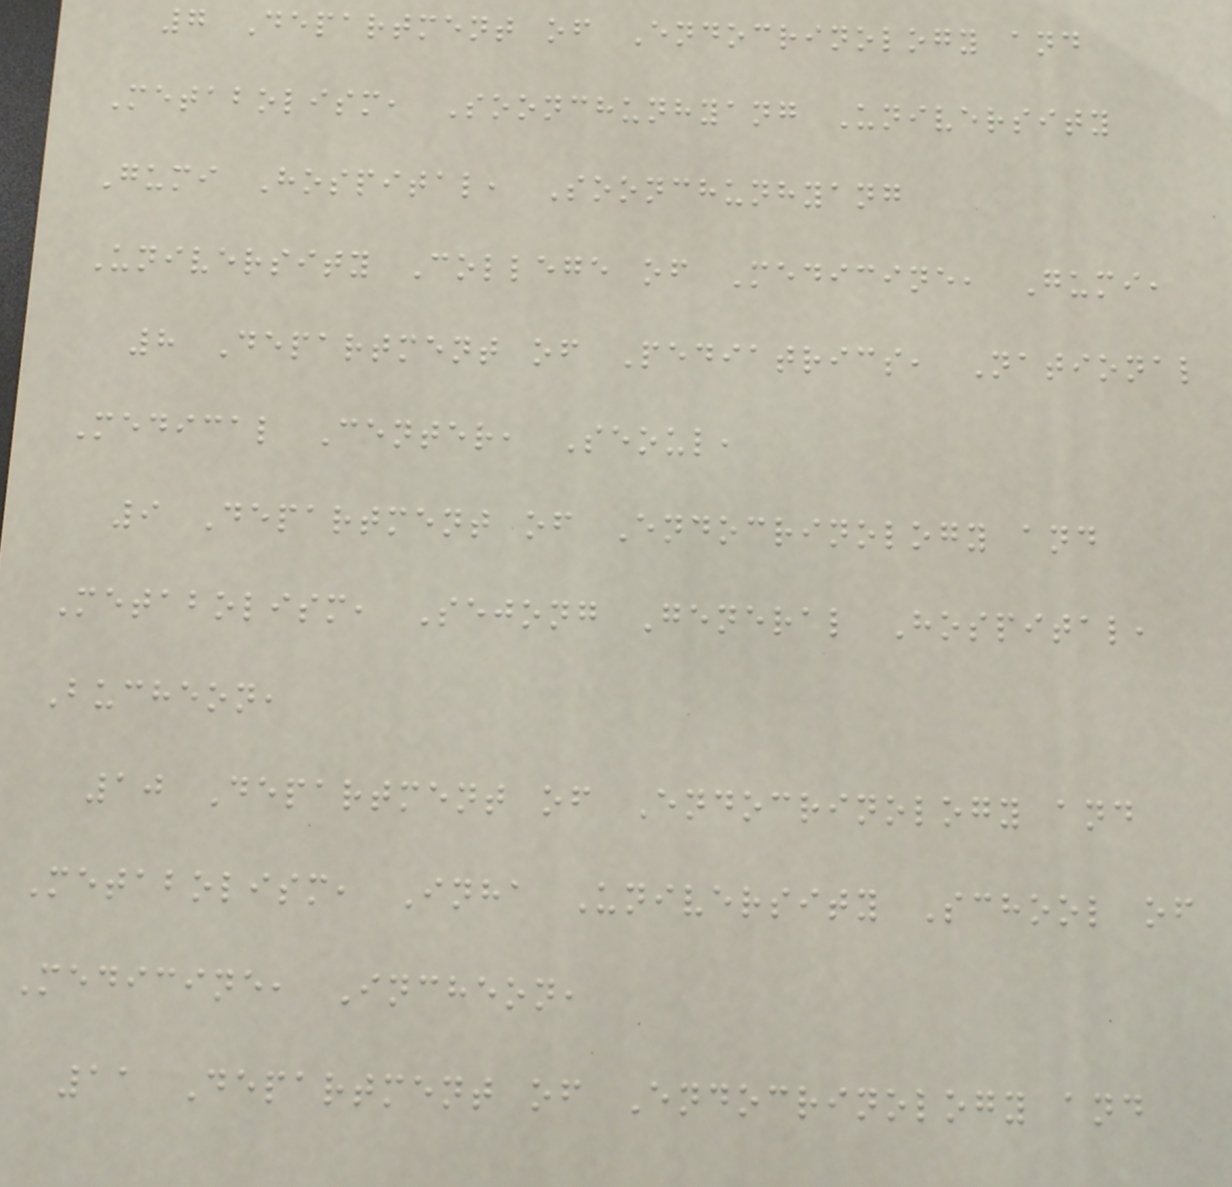7 Department of Endocrinology and
Metabolism, Soonchunhyang University
Gumi Hospital, Soonchunhyang
University College of Medicine, Gumi,
8 Department of Pediatrics, National
Medical Center, Seoul,
9 Department of Endocrinology and
Metabolism, Sejong General Hospital,
Bucheon,
10 Department of Endocrinology and
Metabolism, Inha University School of
Medicine, Incheon,
11 Department of Endocrinology and
